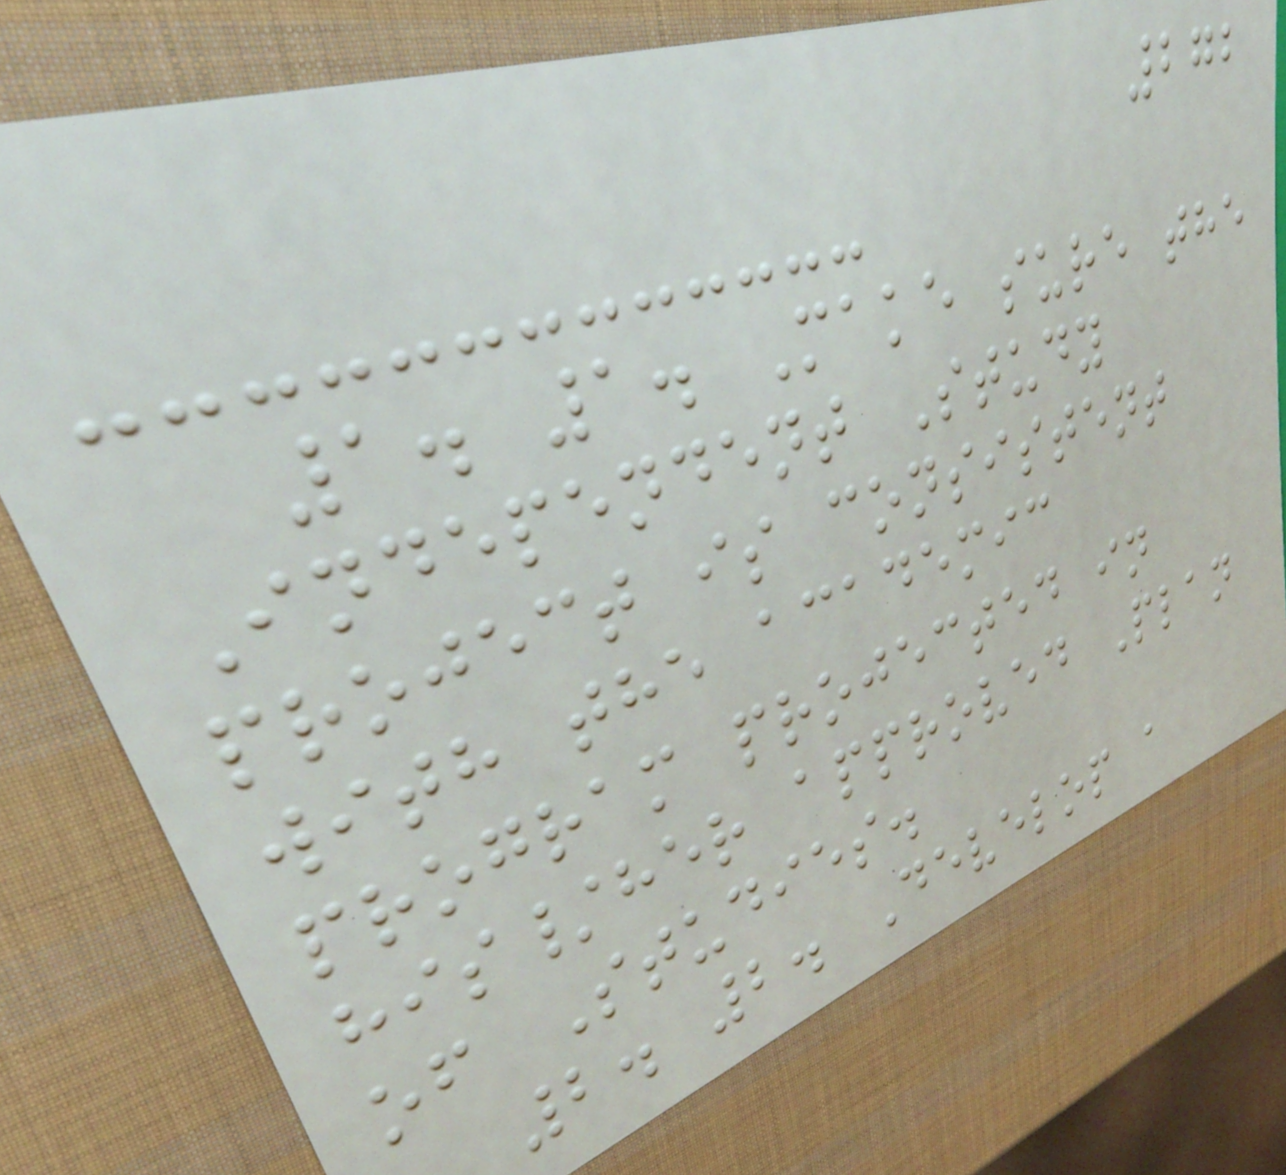272
1. 1. Make sure the
Independent Study
project is consistent
with the academic
program projected in
his/her approved Plan
of Studies.
2. 2. Develop a
